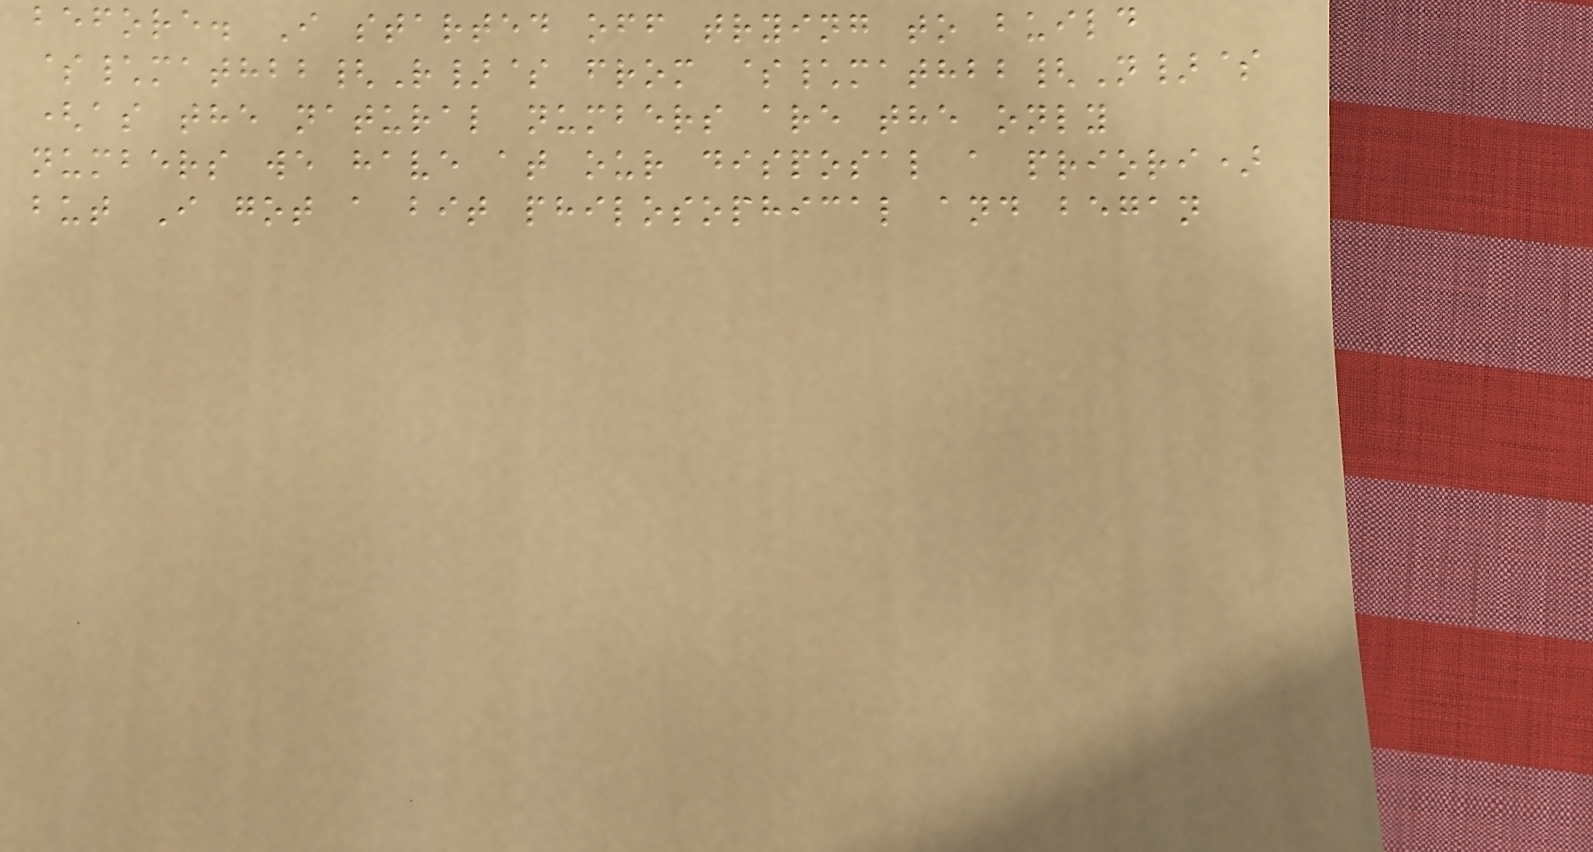before. I started off trying to build
$\mathbb{R}$ from $\mathbb{N}$
(as the natural numbers are the only
numbers we have at our disposal a priori)
but I got a bit philosophical and began
